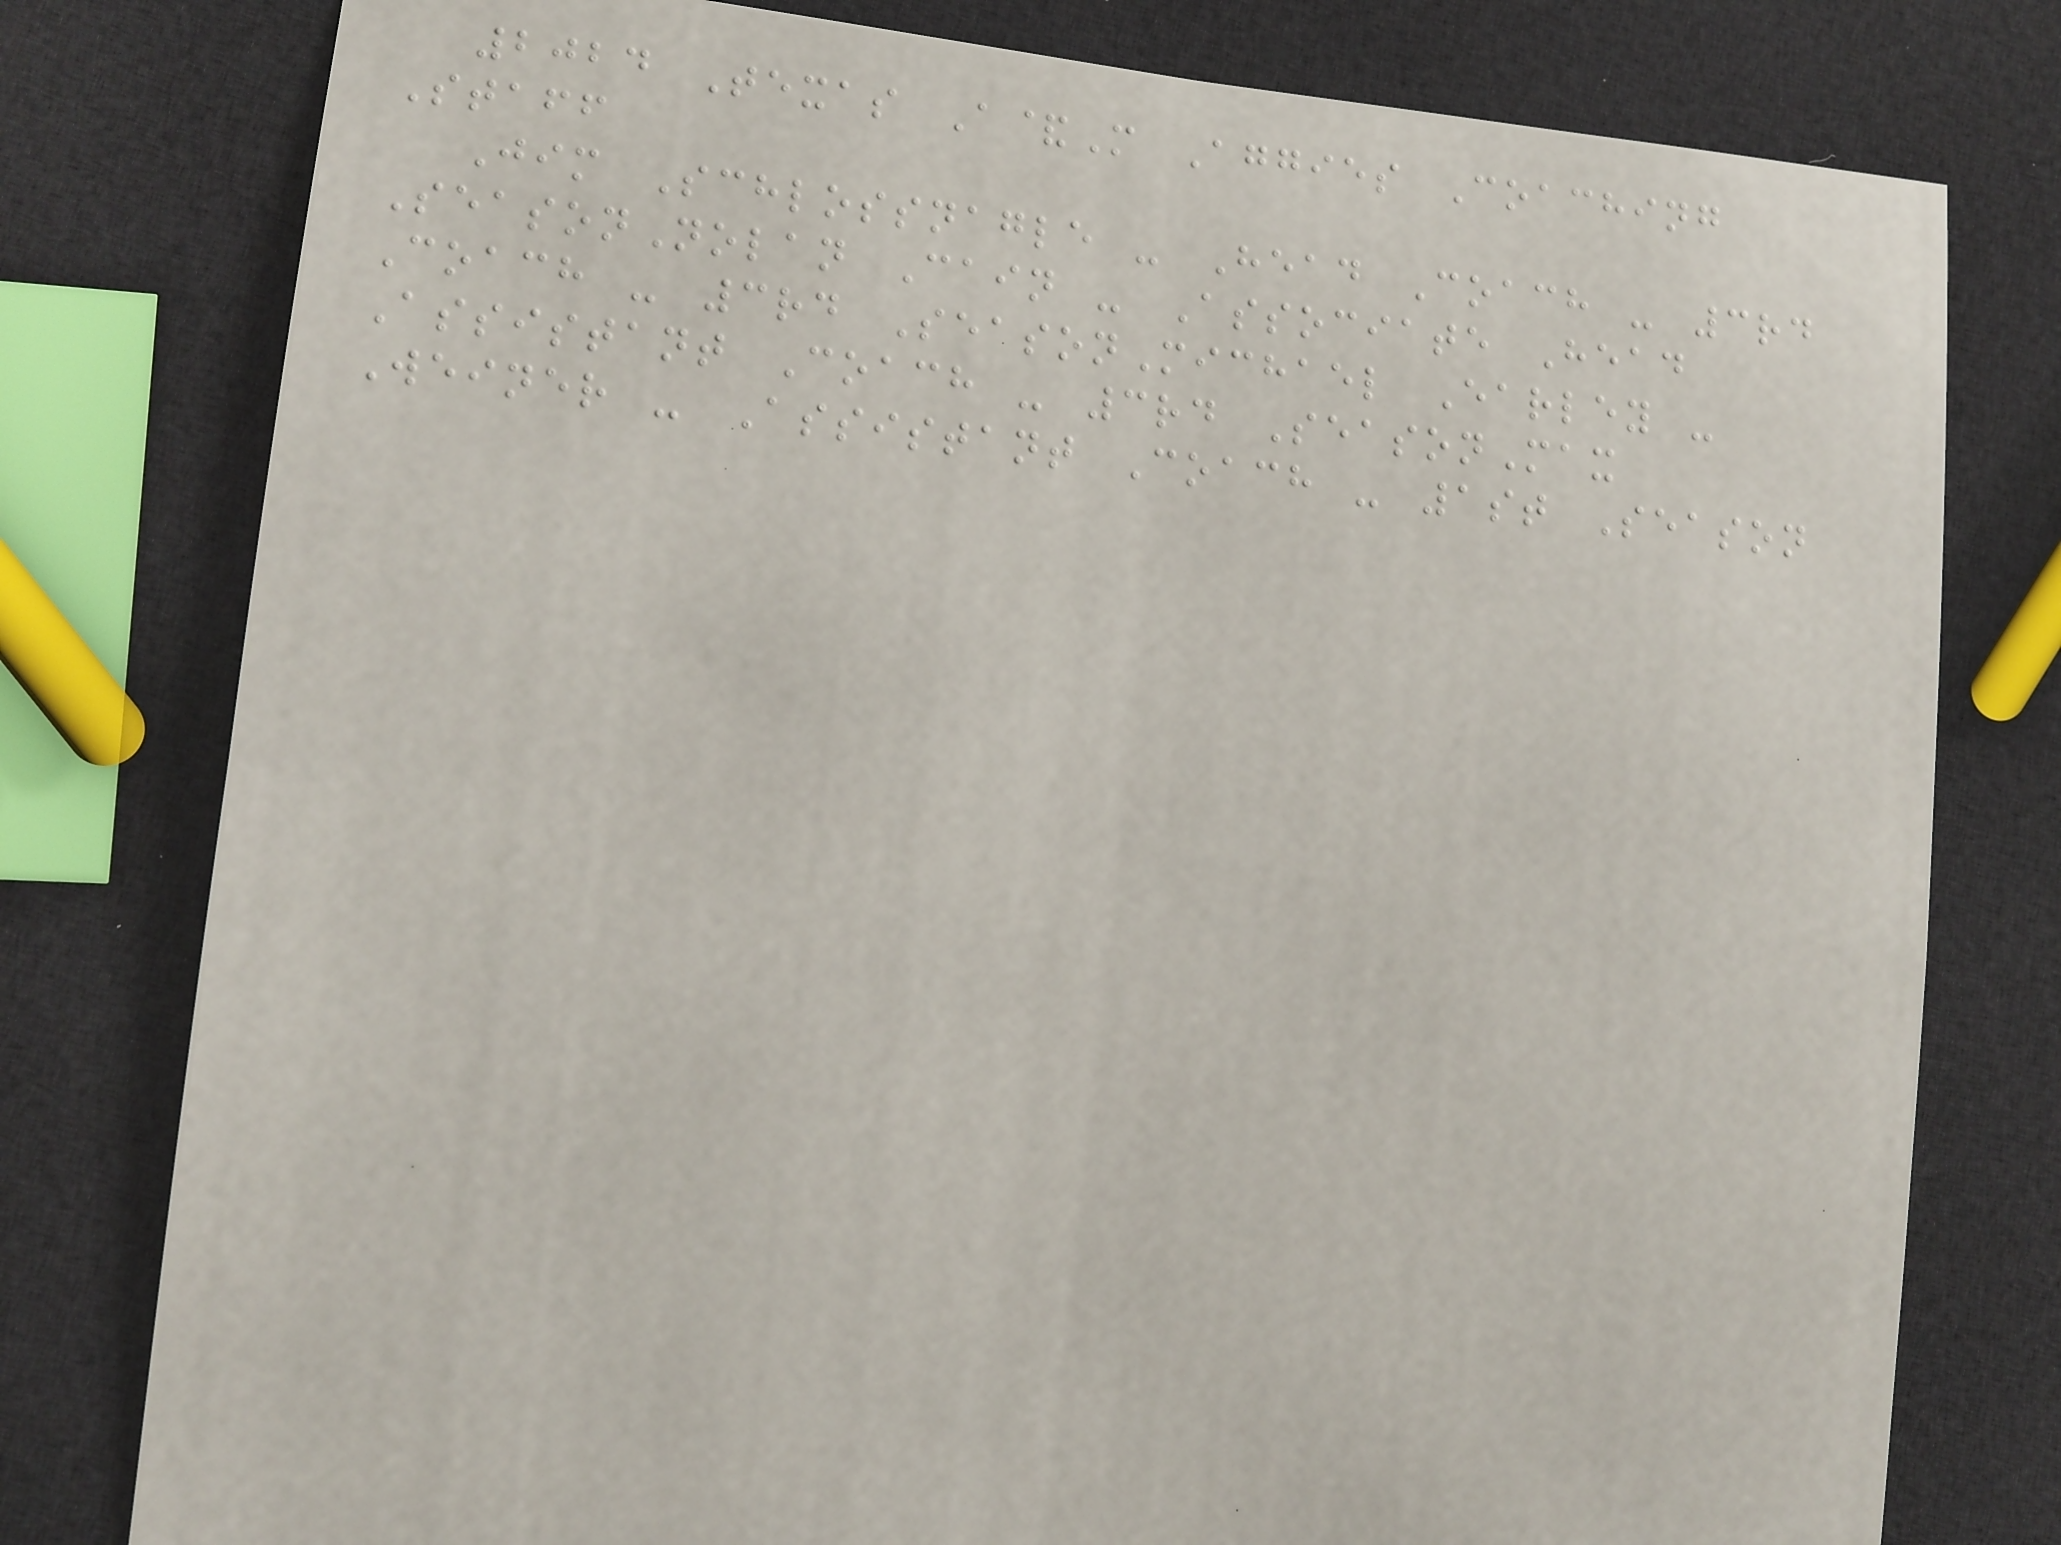2024 Texas A&M Aggies Coaching
Staff
Jim Schlossnagle - Head Coach - 3rd
SeasonNolan Cain - Associate Head
Coach - 3rd SeasonMichael Earley -
Assistant Coach - 3rd SeasonMax
Weiner - Assistant Coach - 1st Season
